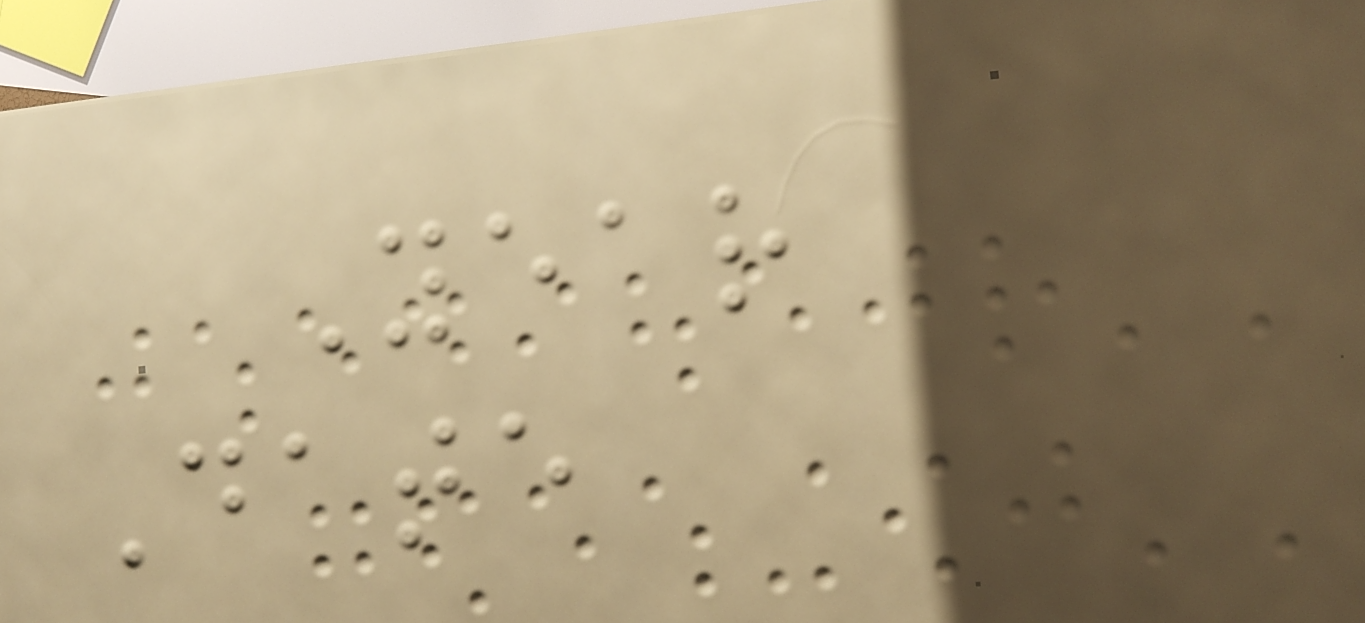Year
Date
